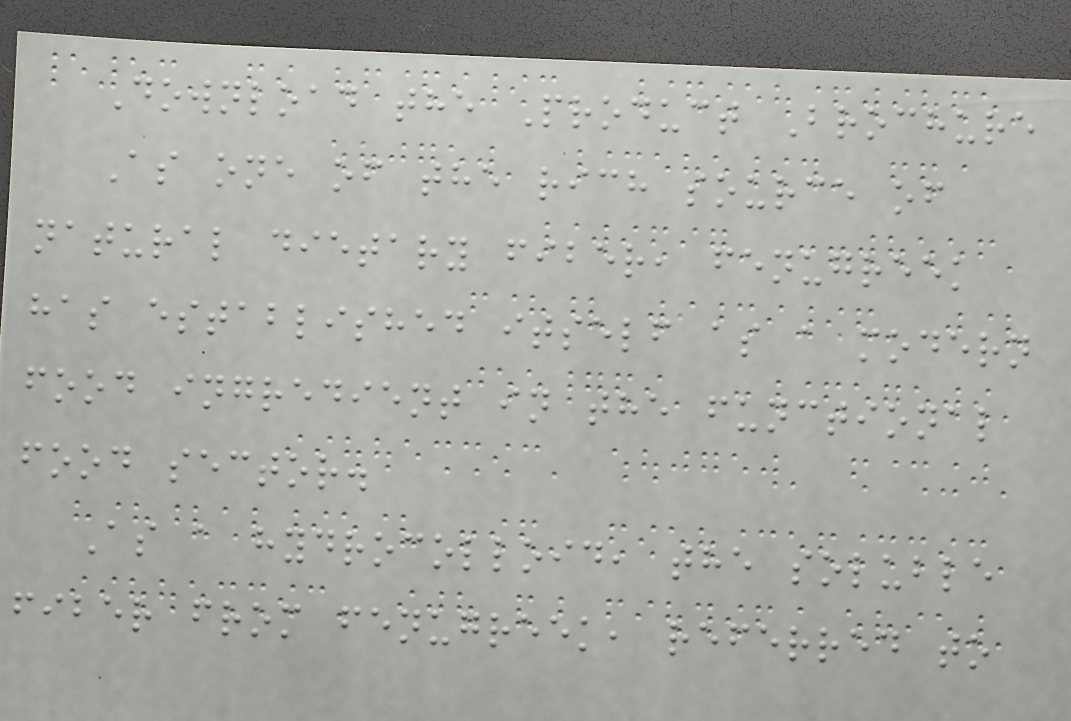Download the Product Brochure
As one of the rich source of
natural dietary fiber, fenugreek
has established itself as a modern
food ingredient in the functional
food sector.
As a hydrocolloid, the soluble
fiber from fenugreek, referred to
